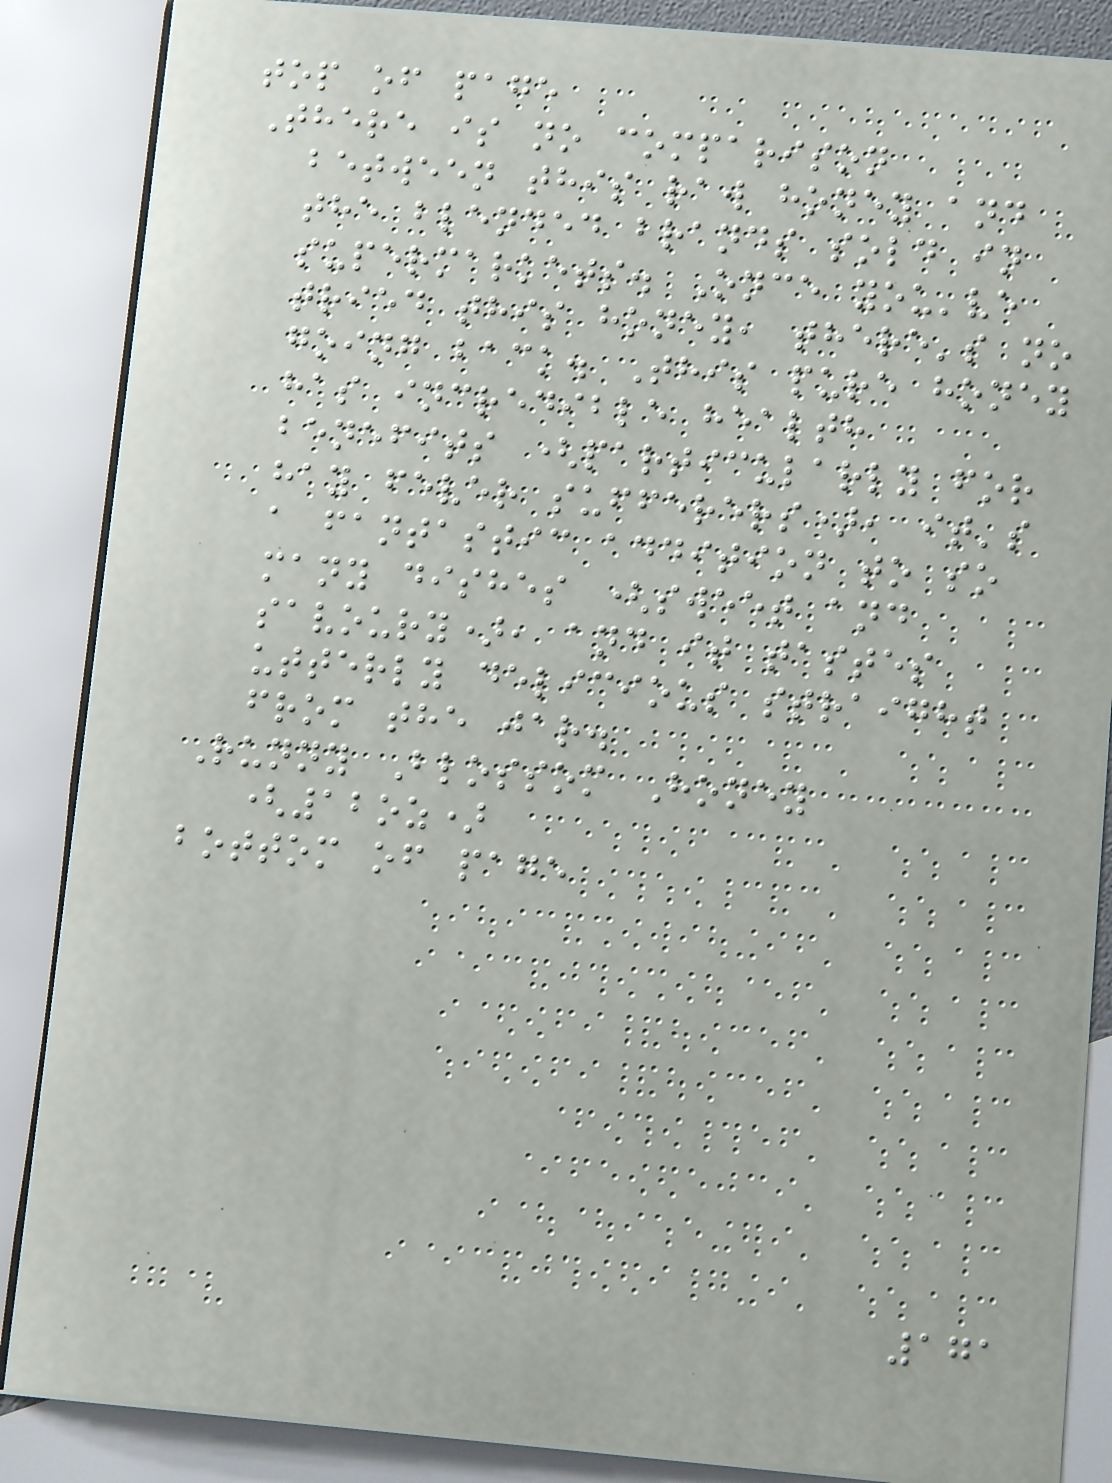top of page
There is no comparison
between this raw honey and
the blended brands sold in
supermarkets. Once you've
tried this honey, there's no
going back. This pure honey
has incredible health
benefits (particularly for
hay fever sufferers), it's
a fantastic addition to so
many dishes (sweet and
savoury), and it tastes
utterly delicious straight
from the jar.
Runny Blossom Honey
(12oz)
bottom of page
171
